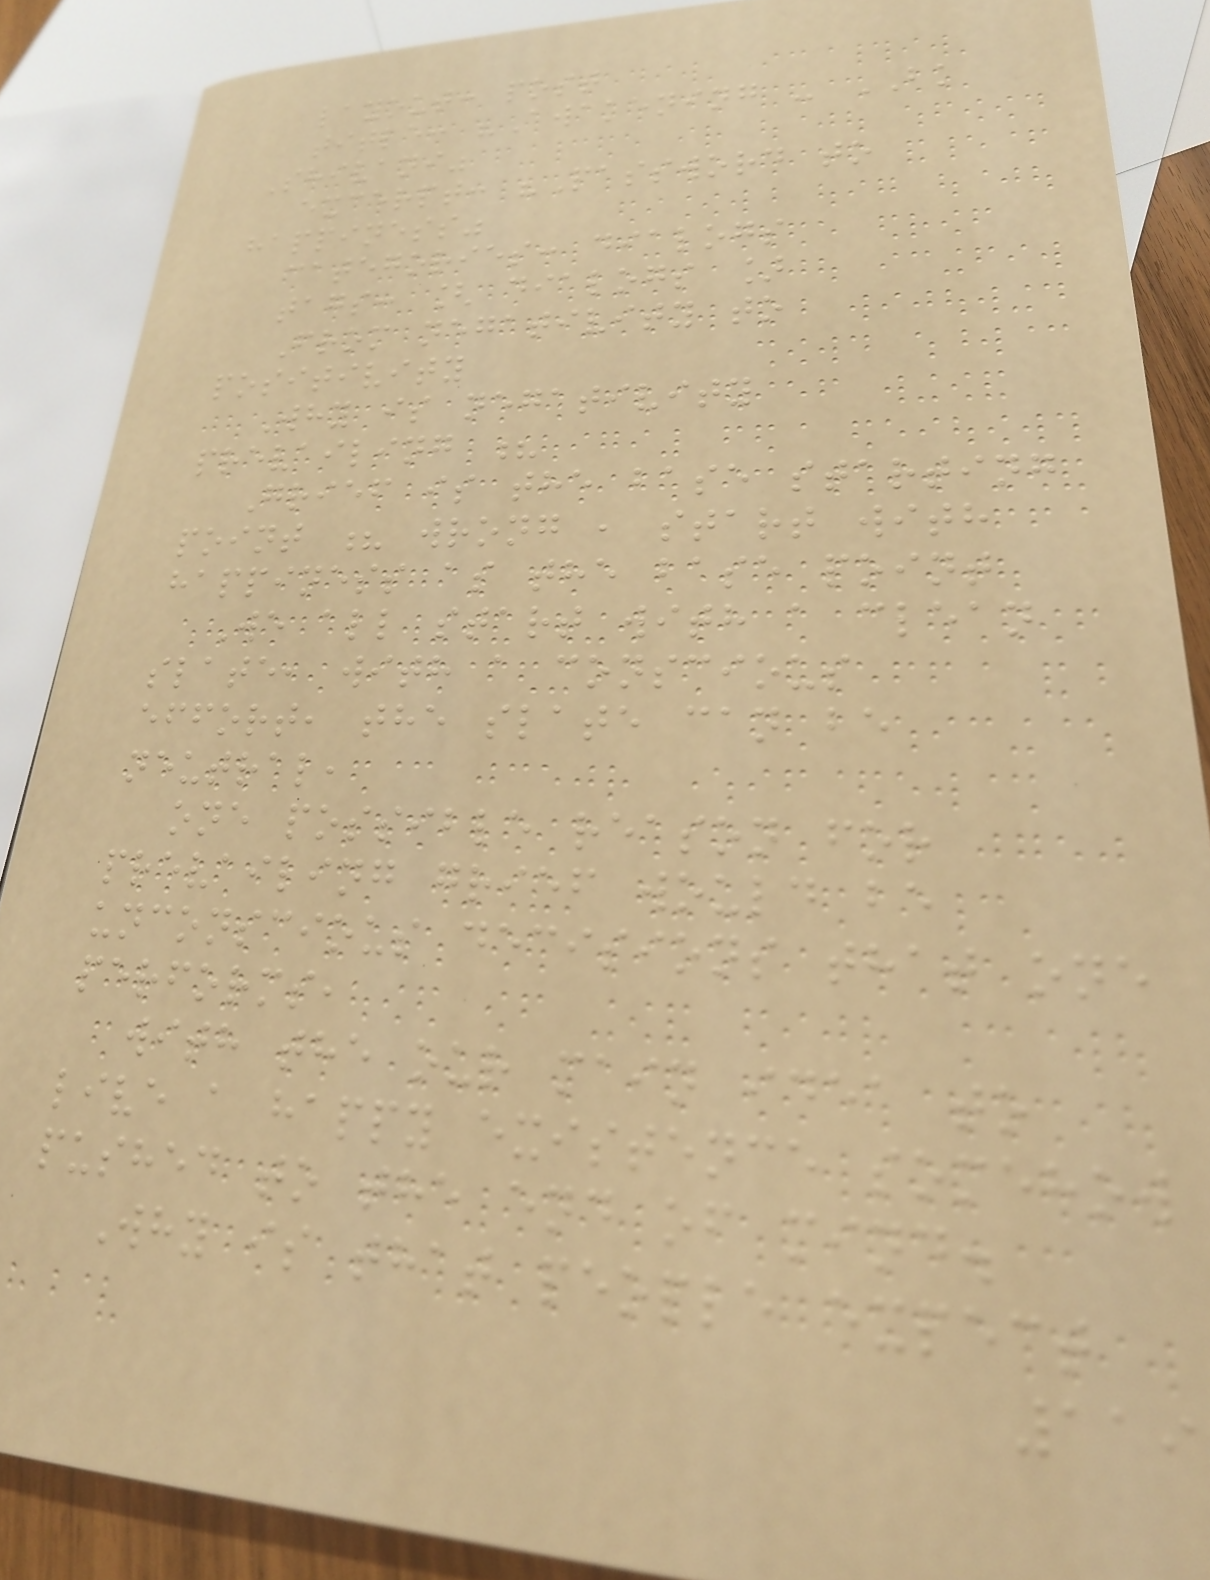layout: post
title: "Awakening - BK
Shivani"
excerpt: "Password to
happiness"
categories: dialogs
tags: [ dialogs ]
From negativity to
positivity
Why is negativity
prevailing ?
Grief is the base starting
point ? wrong , start with
happiness as the base point
We all start with a clean
slate, with a conscious
effort, the slate can be
neutral,
one possible reason for
prevailing grief would be
unconscious decisions that one
performs,
with the our main idea to
live a happy existence somehow
pushed to the end of mind.
Why is that people expect
119
